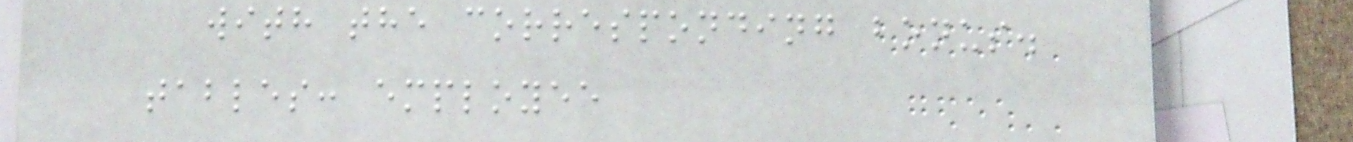with the corresponding bonus.
tables: employee
